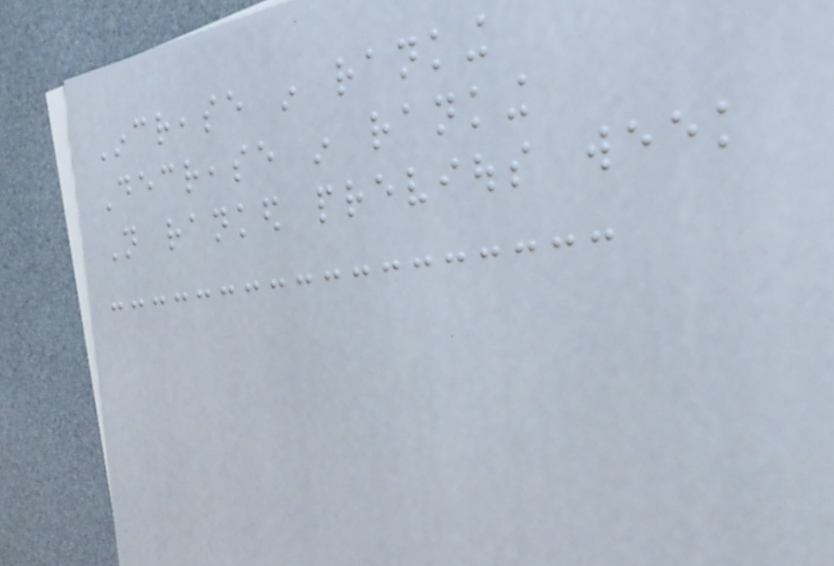Increase in ranking
Decrease in ranking
Not ranked previous week
